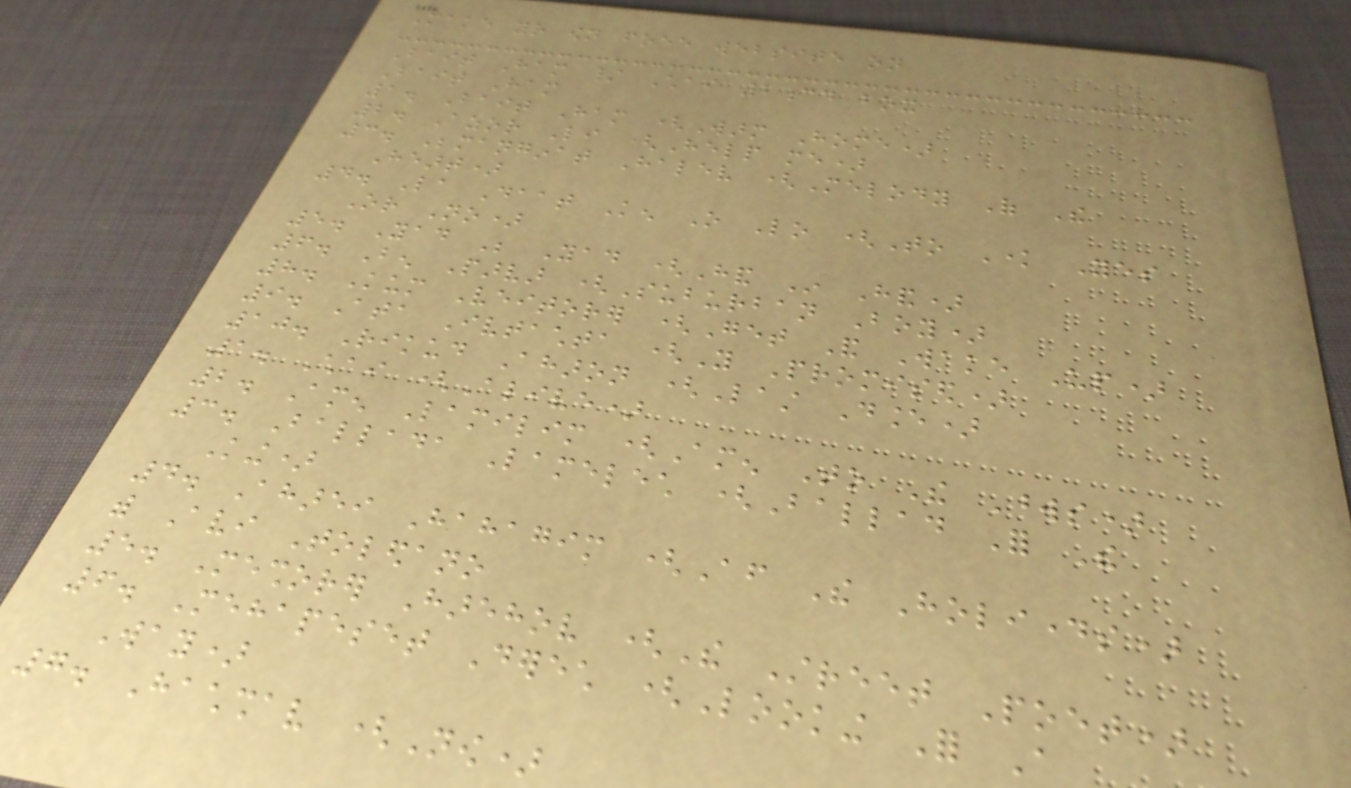Make your own free website on
Bait Ham / Chai 2cd box
Bait Ham
1. Bait Ham (Warm Home)
2. Azor Li (Help me)
3. Bemanginat Halev (Melody Of The
Heart)
4. La Daat Ken O Lo (To Know Yes
Or No)
5. Yad Be Yad (Hand In Hand)
6. Ben Parvar (Suburban Boy)
8. Kum Veitorer (Get And Wake Up)
9. Ata Ivtachta (You Promised)
10. Rikud Aharon (Last Dance)
1. Chai (Alive)
2. Amen Lamilim (Amen To The Words)
3. Ballada Lamelech (Ballad For The
King)
4. Aharei Hahagim (After The Holidays)
with Avi Toledano
5. Meshorer Harehov (The Street Poet)
6. Mehapeset Derech (Looking For A
Way)
7. Hachshav (Now)
